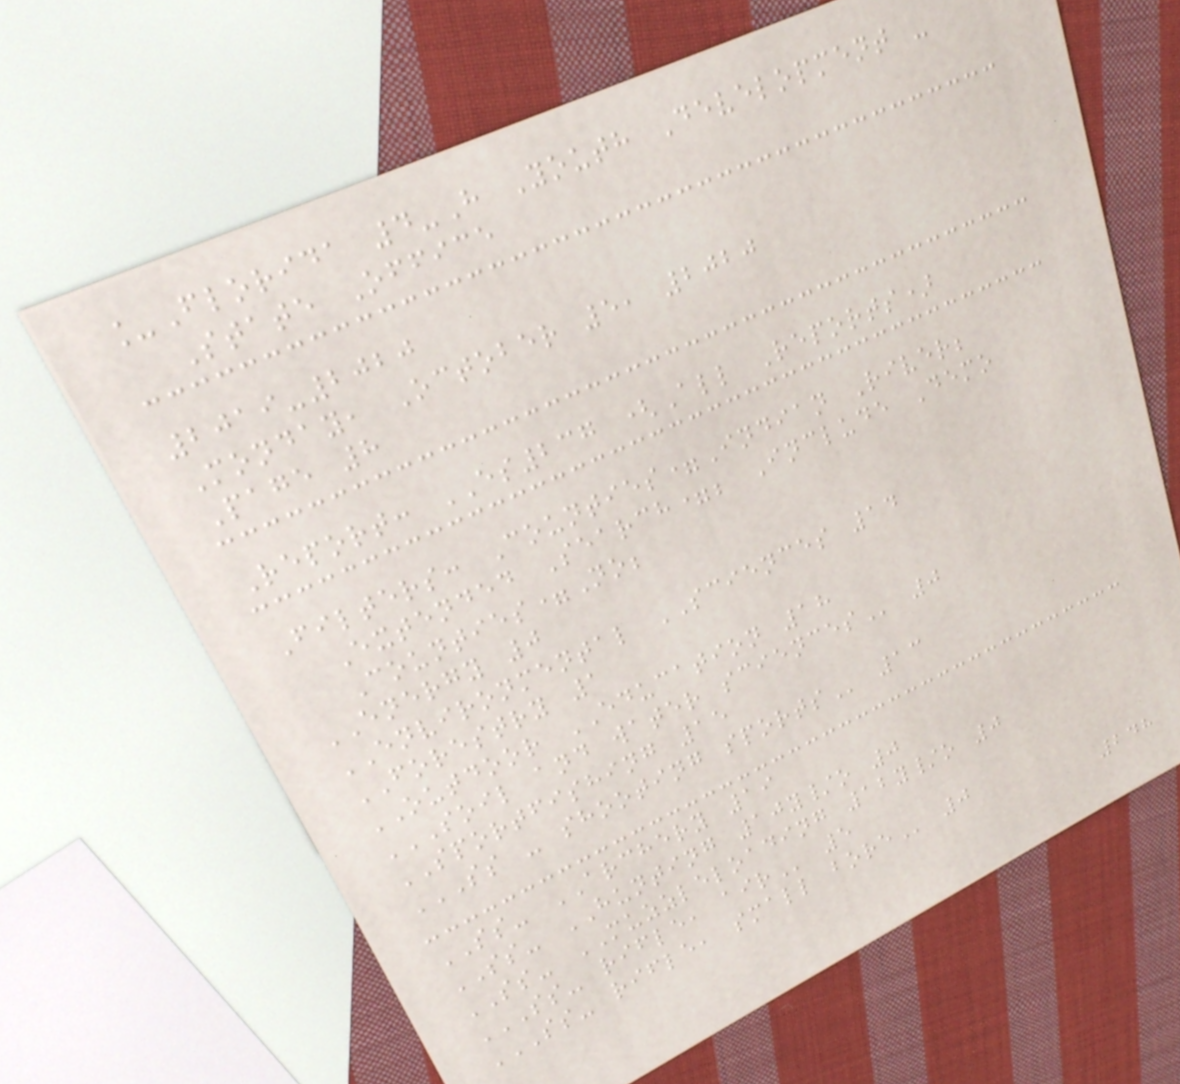_Florida 4-H Youth Development -
State Office
2019-2020
Monday, October 5, 2020
Page 8
Report: ES237 (All Reports)
Filters: Counties=Indian River;
Extended Search=; Include Demo
Counties=No;
ENERGY 0
ENVIRONMENTAL SCIENCES 14
FORESTRY 1
OUTDOOR EDUCATION 18
SOIL AND WATER SCIENCES 0
SPORTFISHING 15
SS - SHOOTING SPORTS 13
SS- ARCHERY 19
SS- HUNTING 10y/o 0
SS- MUZZLELOADING 12y/o 0
SS- RIFLE, AIR 5
SS- RIFLE, SMALL BORE 0
248
